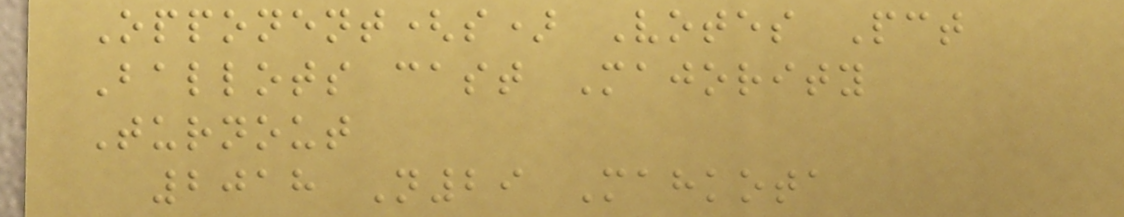Opponent(s) Votes Pct
Ballots cast Majority
Turnout
2018 N29 Mahkota
